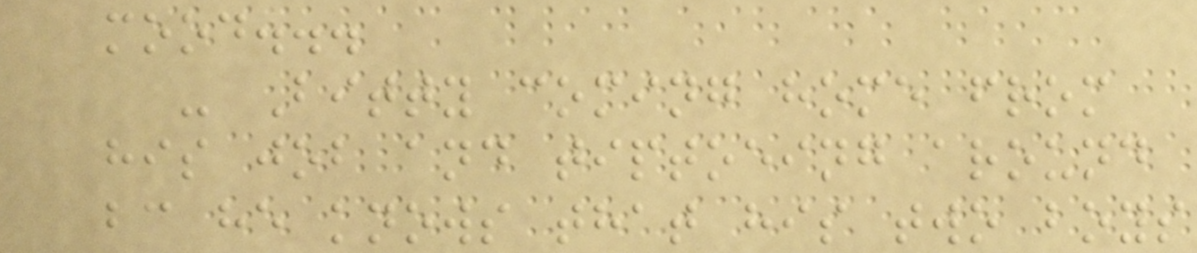mood...
- Bitty coming home from
his job and tiptoeing around
bc he knows that his two boys
